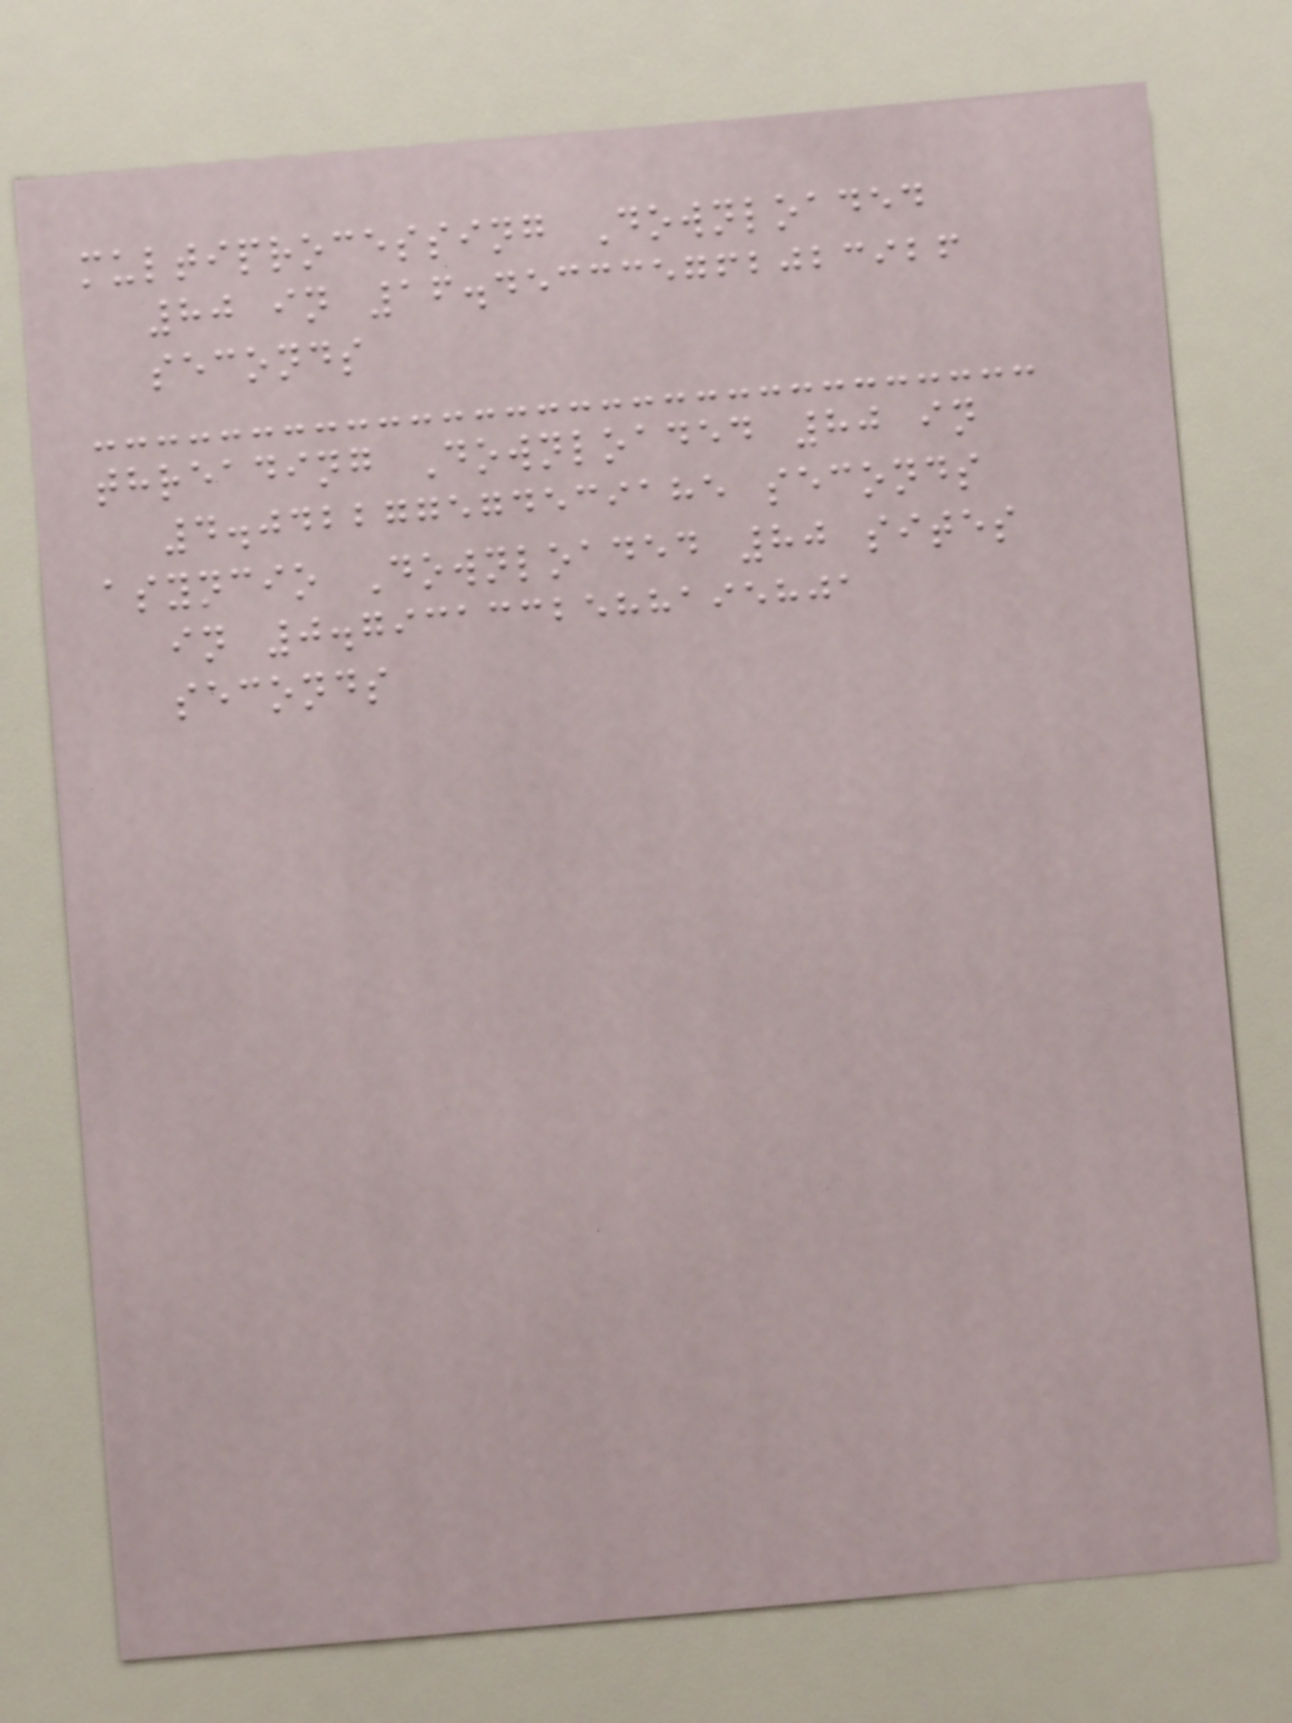multiprocessing Downloaded
80 in 16.453335762023926
seconds
threading Downloaded 80 in
4.042277574539185 seconds
asyncio Downloaded 80 sites
in 0.7931332588195801
seconds
